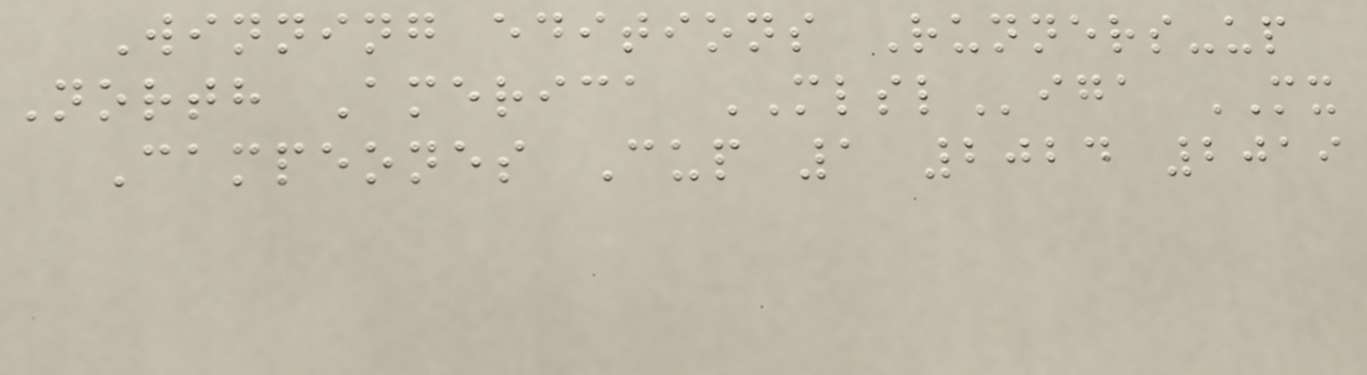Winning editions Runners-up
North America MLSLiga MX
Campeones Cup 1 2024 2019
